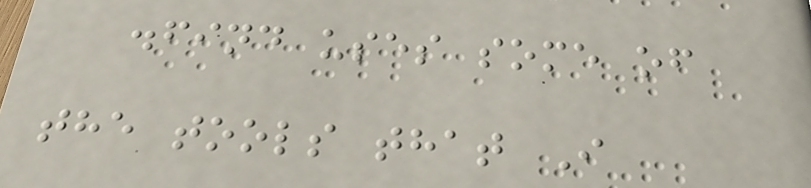.find uses some of
the tools that I
